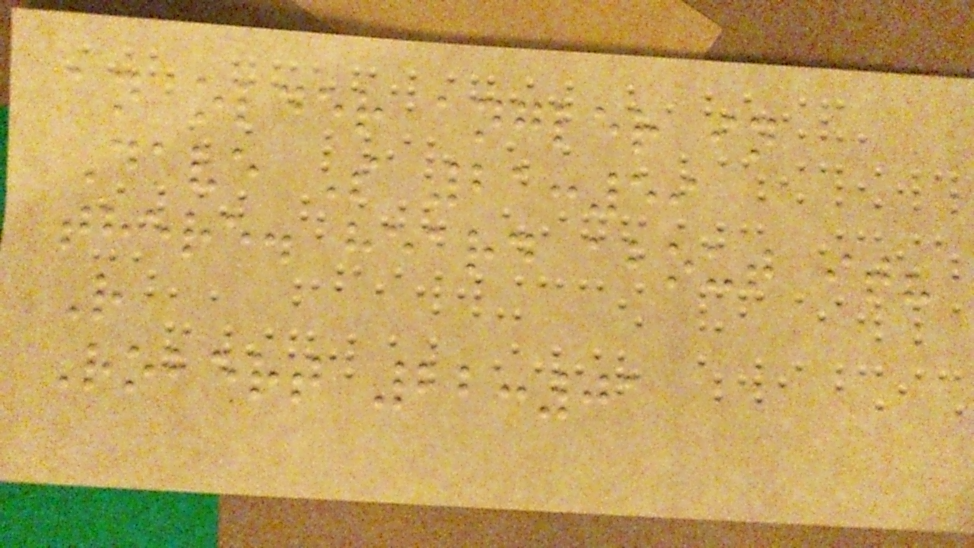an older angler in
Dave S 21:59
there. heard about it?
R
Robert 22:01
